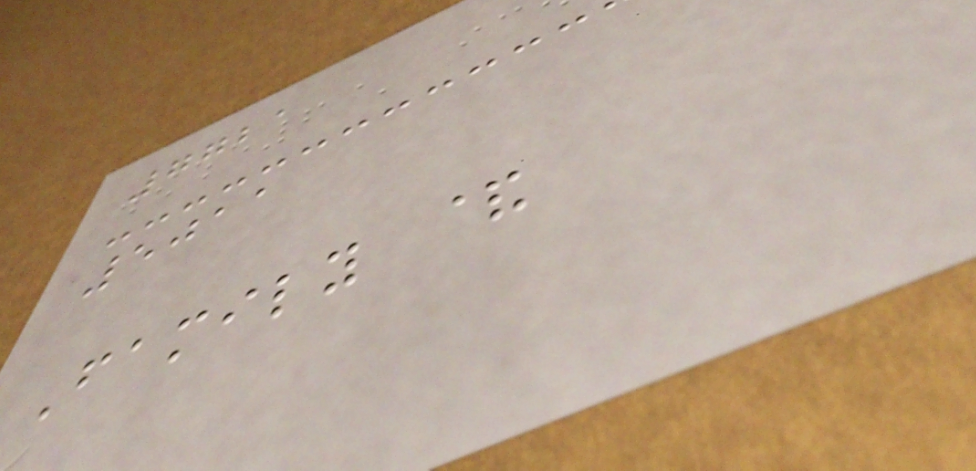7721
5011
Family &
